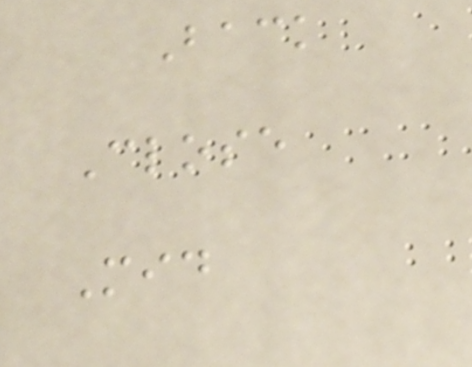Back
Close
Mid
